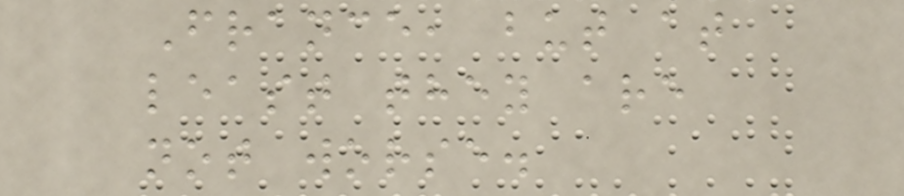France, but at
least they are
not worse.
